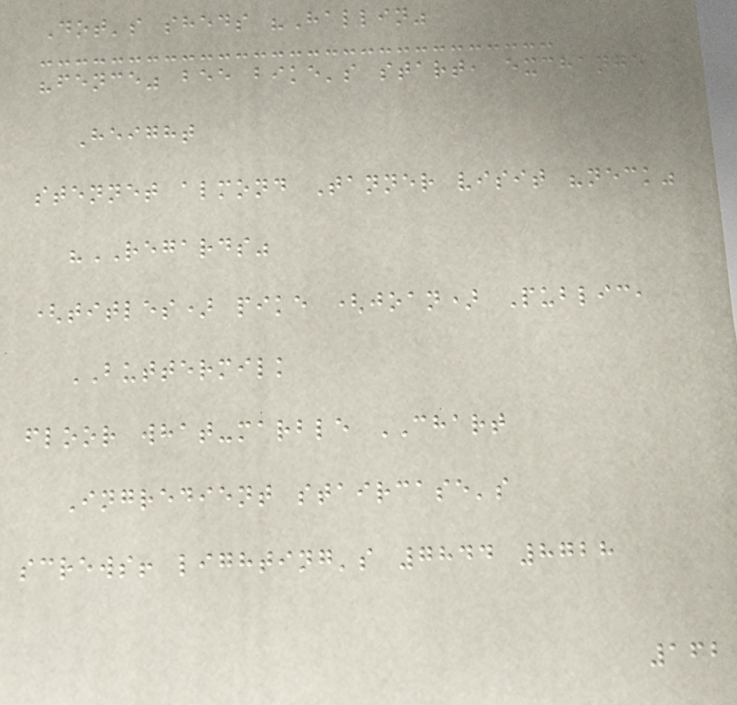Dot's sheds "Hallin"
"fence" bee bike's start, exchange
Height
stennet almond Tanner visit "neck"
"REGARDS"
(titles) pike (joan) Public,
BUTTERMILK
floor what-marble CHART
Ingredient staircase's
screws! lighting's 7844 8728
162
